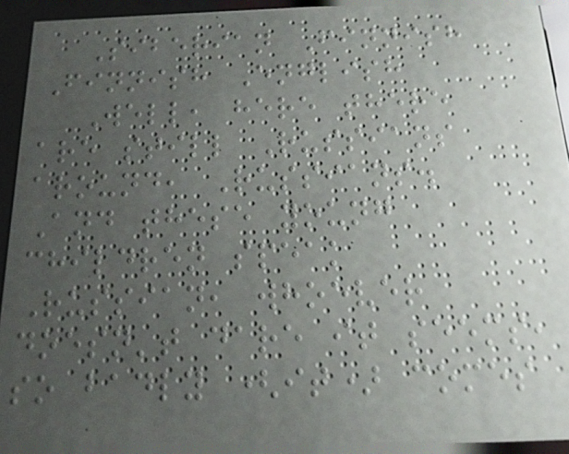Siberian Finnish
Finnish English
Well, here there
are still Russians
around, Russians.
And these young
children speak
Russian, whoever
doesn't dare it seems,
so badly (it) comes
